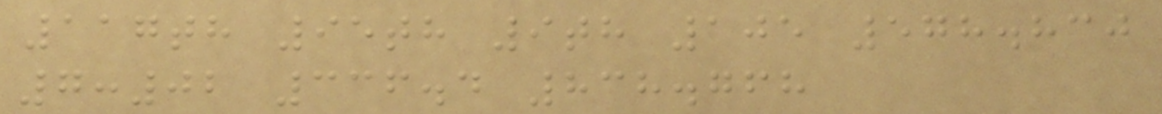117th 95th 9th 105 578.830
7:02 336.4 838.768
